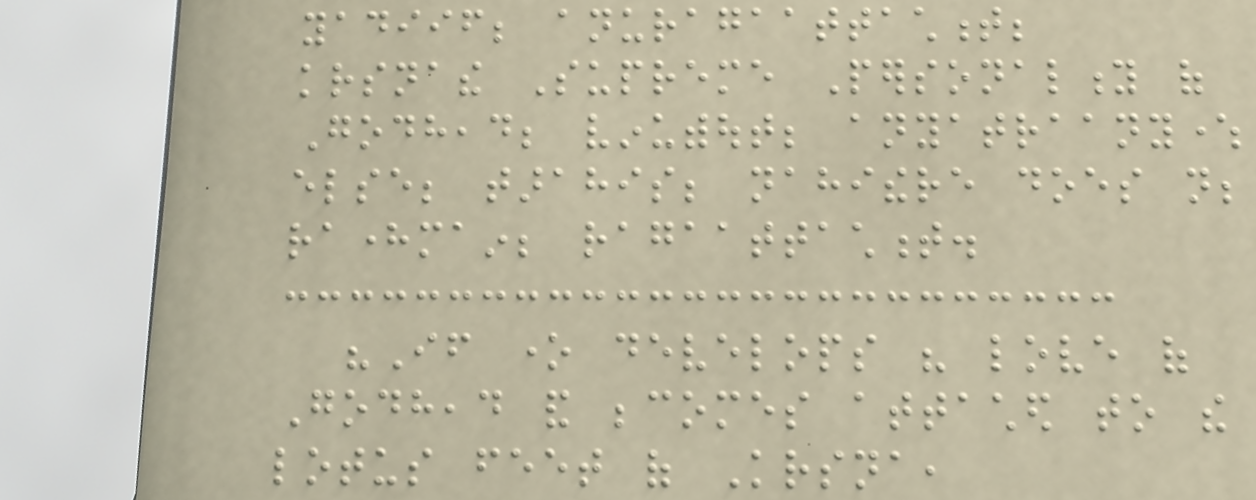yadiif; anuragaattachment;
krsnathe Supreme Personality of
Godhead; vinuwithout; anyatraanywhere
else; tarahis; nahithere does not;
raheremain; ragaattachment.
"If one develops his love of
Godhead and becomes attached to the
lotus feet of Krsna,
